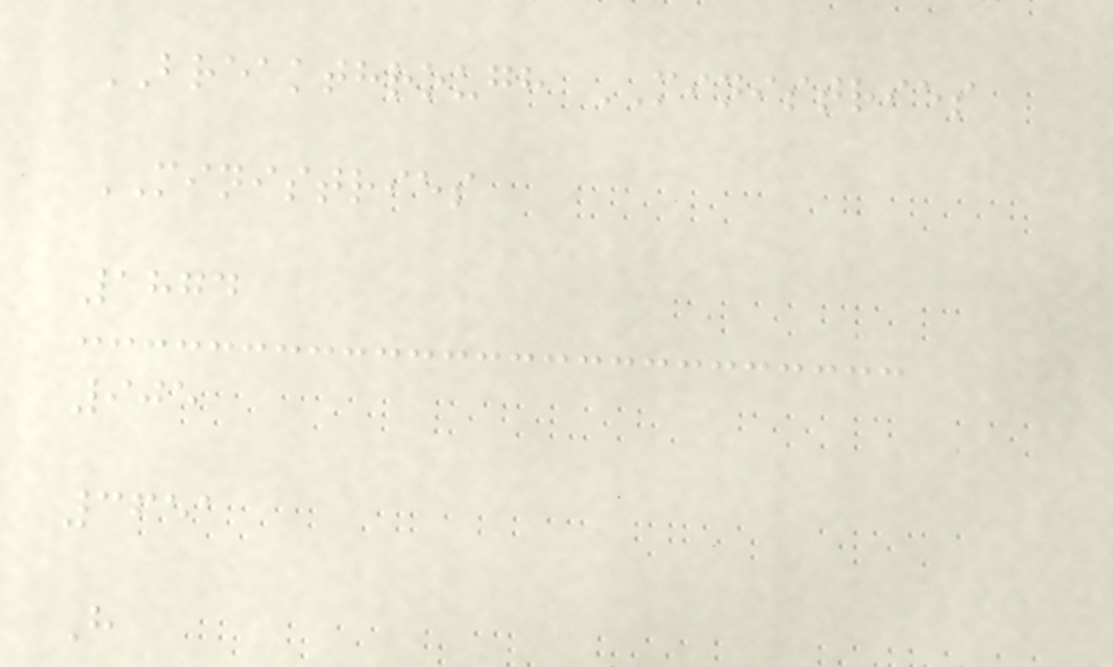BREAKTHROUGH MINISTRIES
MINISTRIES
1874
905
3651
H
